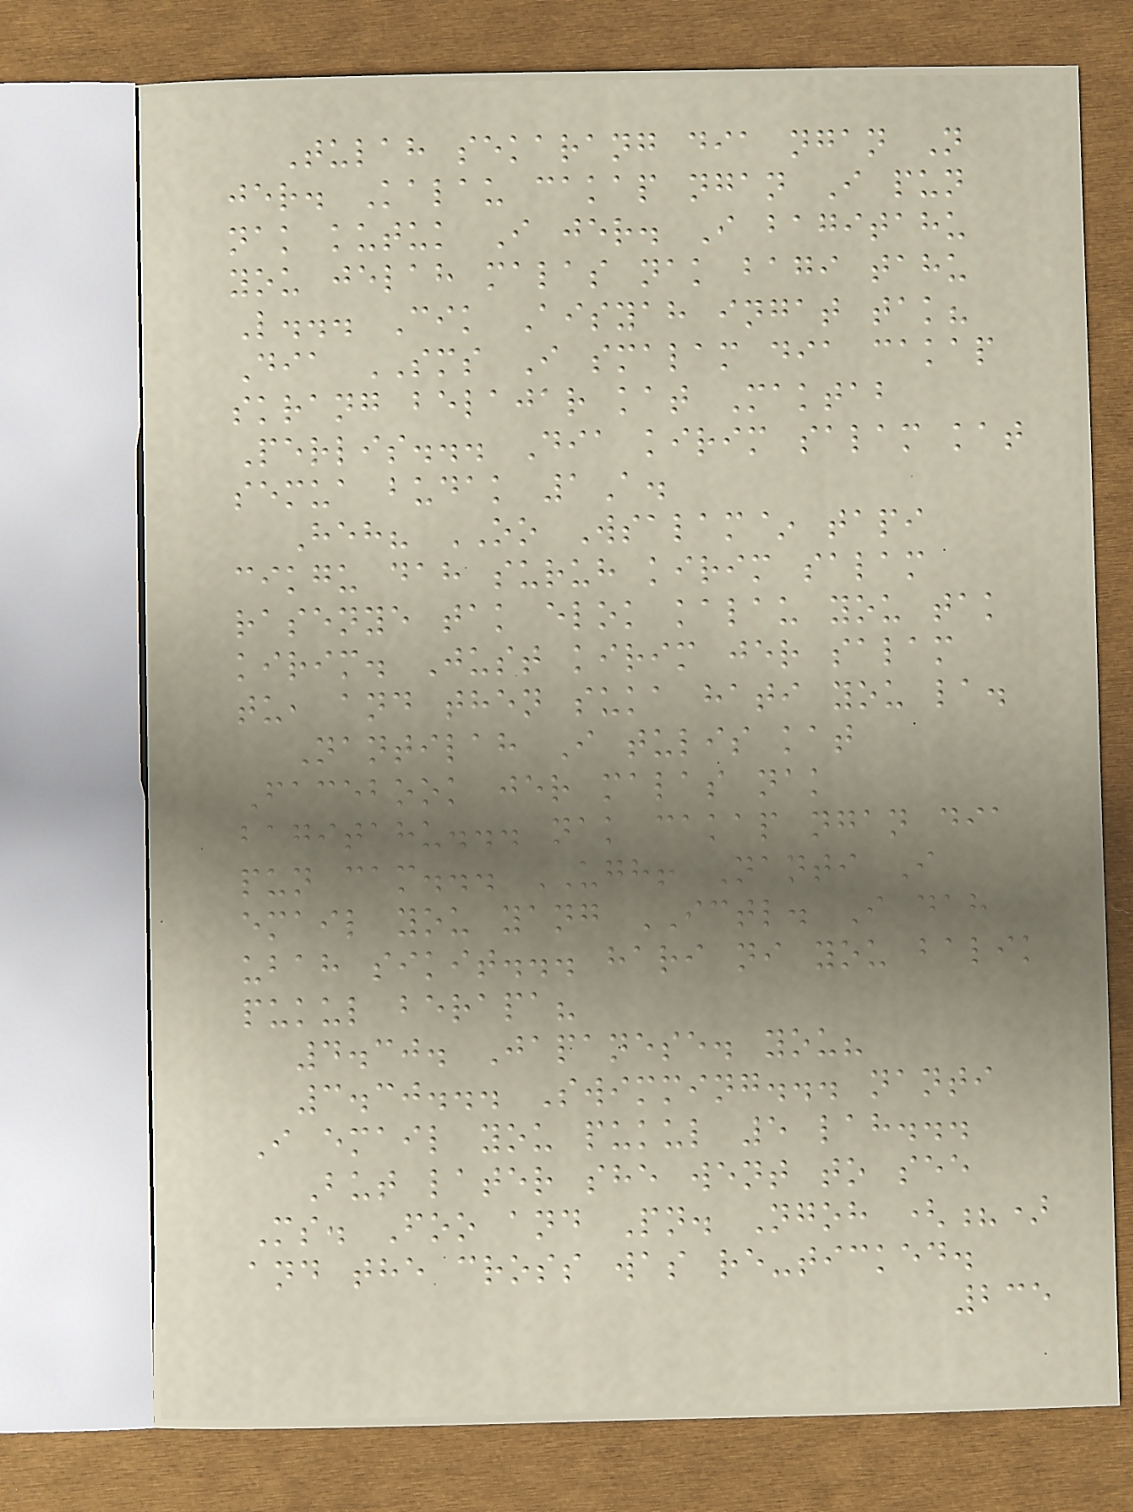Tulah sekarang dia ngan N
jer. Kalau cakap ngan I pun
nak kutuk I jer. I bagitahu
you jelah malas nak bagi tahu
L... Cik Aisyah ingat tak?
Dia SMS I smalam dia cakap
skrang belajar kat Maktab
Perlis... Dia kirim salam kat
semua budak 1A.
Heh? OO Wsalam~ tapi
cikgu dah suruh kirim salam
rasenye tak elok kalau you tak
kirim. Just kirim jer salam
tu, and then suka hati you la.
Nantilah I tulis kat
Facebook jer malas nak
bagitahu... nak cakap ngan dia
pun cam... UGH! Nanti I
email you yang ICTL. I dah
ubah sikit... hari ni you balik
pukul berapa?
4.30. Japanese. you?
3.30... Swimming... nanti
I email you pukul 5 lah...
But later she went to see
Ms. Foo and Pn. Ngoh (?)
and the cross was re-ticked.
235
